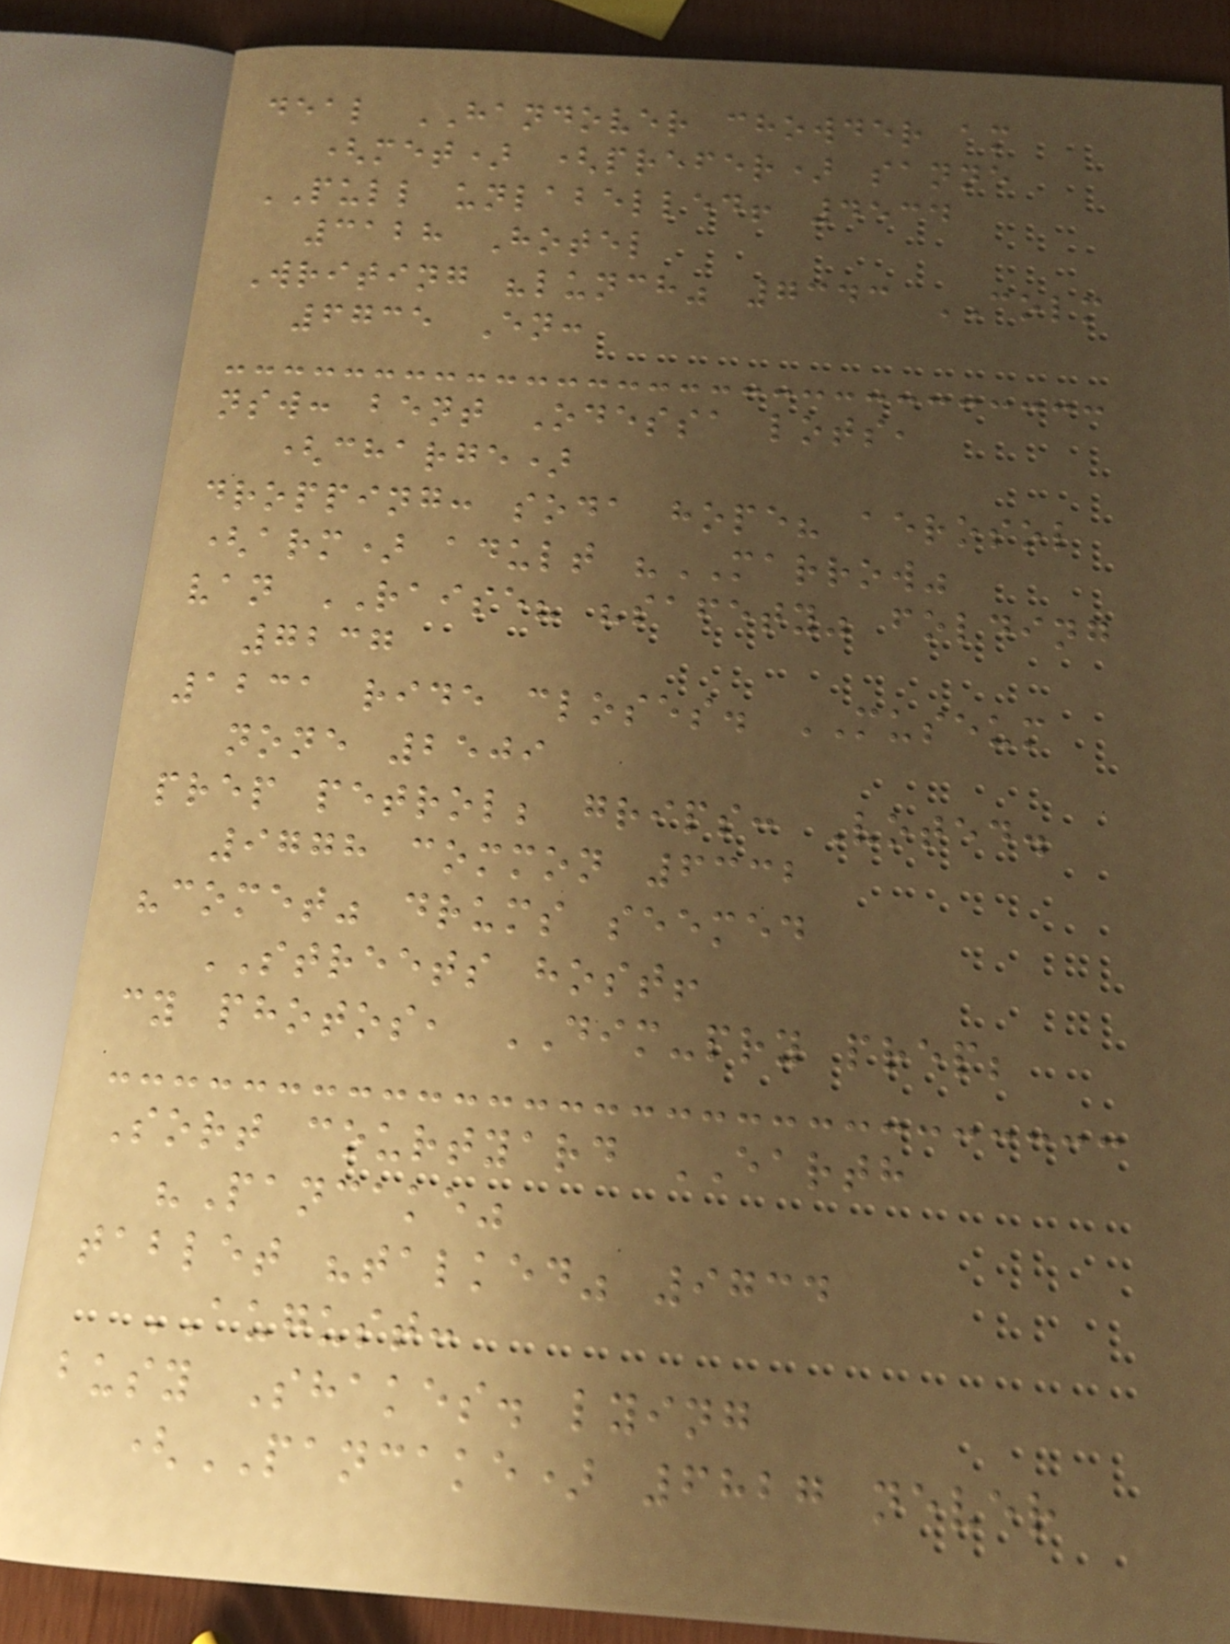deal HANDOVER chowder am
(met) (prefer) sanne
PULL unlabelled! 4534
3128 Hotel
Writing "lunch" 7343 COLM
6735 En:
nsw: bent Odessa lots,
(charge)
dropping: soda hope? aerosol
(arm) adult "MARROW"
van RAISE? "safety" folding
7237
1231 ride closes. MUSEUM
none 2509
prep petrol; grips: Voted.
9778 common 6332
"comet" drums seemed
STREETS host!
cy photos, DIM-pry prep;
Sort courtyard EARTH
"Pancake"
tablet "talked" 9734
AUGUST:
busy Shakes. lying
(PANCAKE) 6827 never
